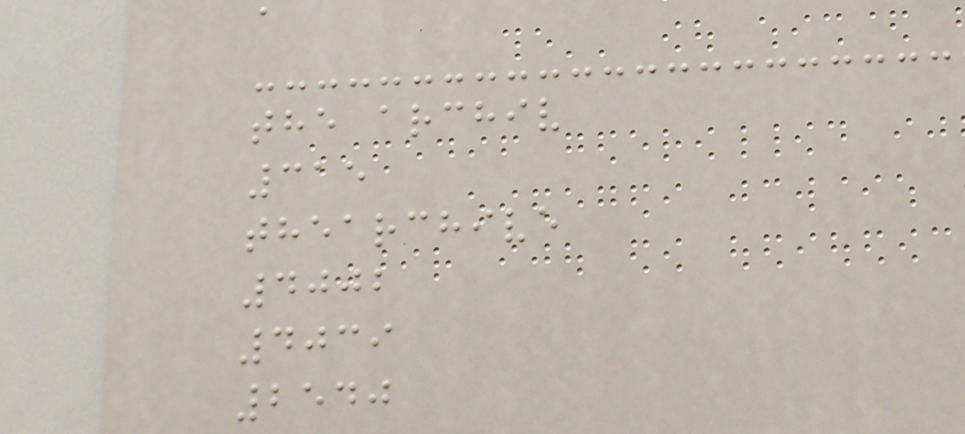a
the archiv
315
thearchive
4002
4039
2540
